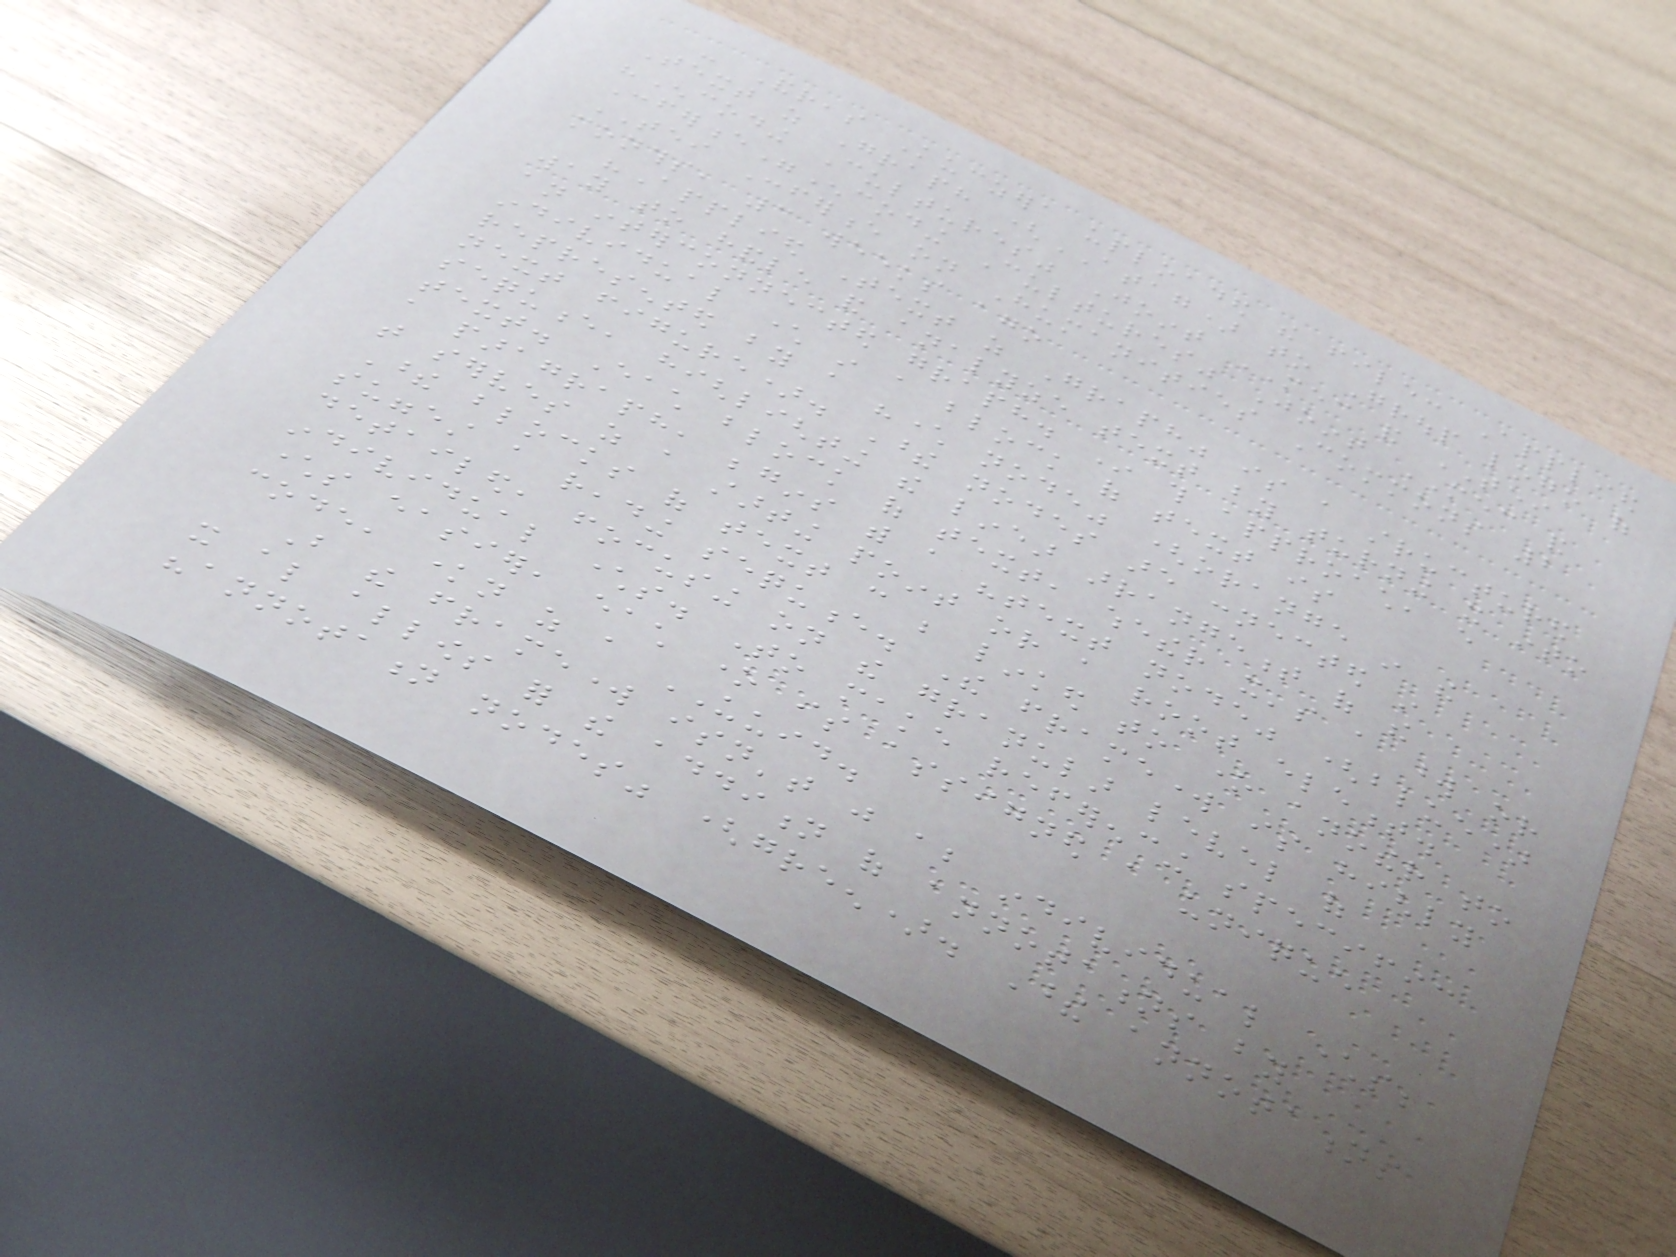- Andreas Kuczera uploaded the file: Applied
Text as Graph (ATAG) to Group logo of
"Encoding Cultures" Joint MEC and TEI
Conference"Encoding Cultures" Joint MEC and
TEI Conference on Humanities Commons 2
months, 3 weeks ago
"Applied Text as Graph" is a structured
way to handle and analyze text by turning it into
an interconnected graph. In this approach, every
individual character in a block of text is
represented by a "character node" (orange in the
next figure). These nodes are connected in
sequence, highlighting the linear arrangement of the
text. Each block of text, whether it's a word or
a paragraph, begins with a "text node" (blue)
that serves as a starting point or a root element.
These blocks of text can be linked to one another to
suggest a reading sequence. The framework is highly
detailed, focusing on the granular level of
individual characters. To make referencing specific
characters easier, each one is assigned a unique
code, known as a UUID.
But the framework isn't just about individual characters;
it also allows for the addition of annotations by
"annotation nodes" (green). These annotations
